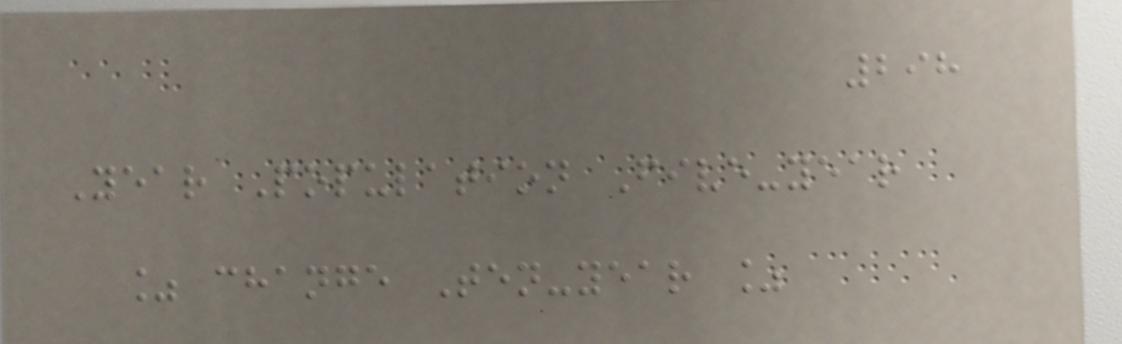298
Year Population Five-year
% change Ten-year %
